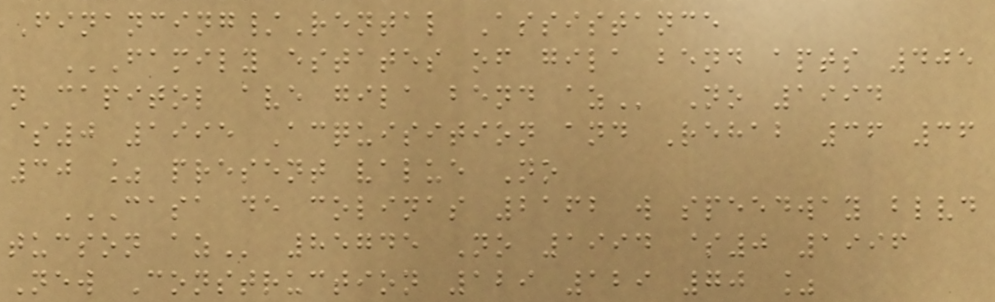Financing/Rental Assistance
FAMILY ESTATES OF GILA BEND APTS 405
N CAPITOL AVE GILA BEND AZ No 1994
$0 1995 Acquisition and Rehab 36 36
30 % present value No
CASA DE COLINAS 2162 W SPEEDWAY BLVD
TUCSON AZ 85745 No 1994 $0 1996
New Construction 129 129 70 %
